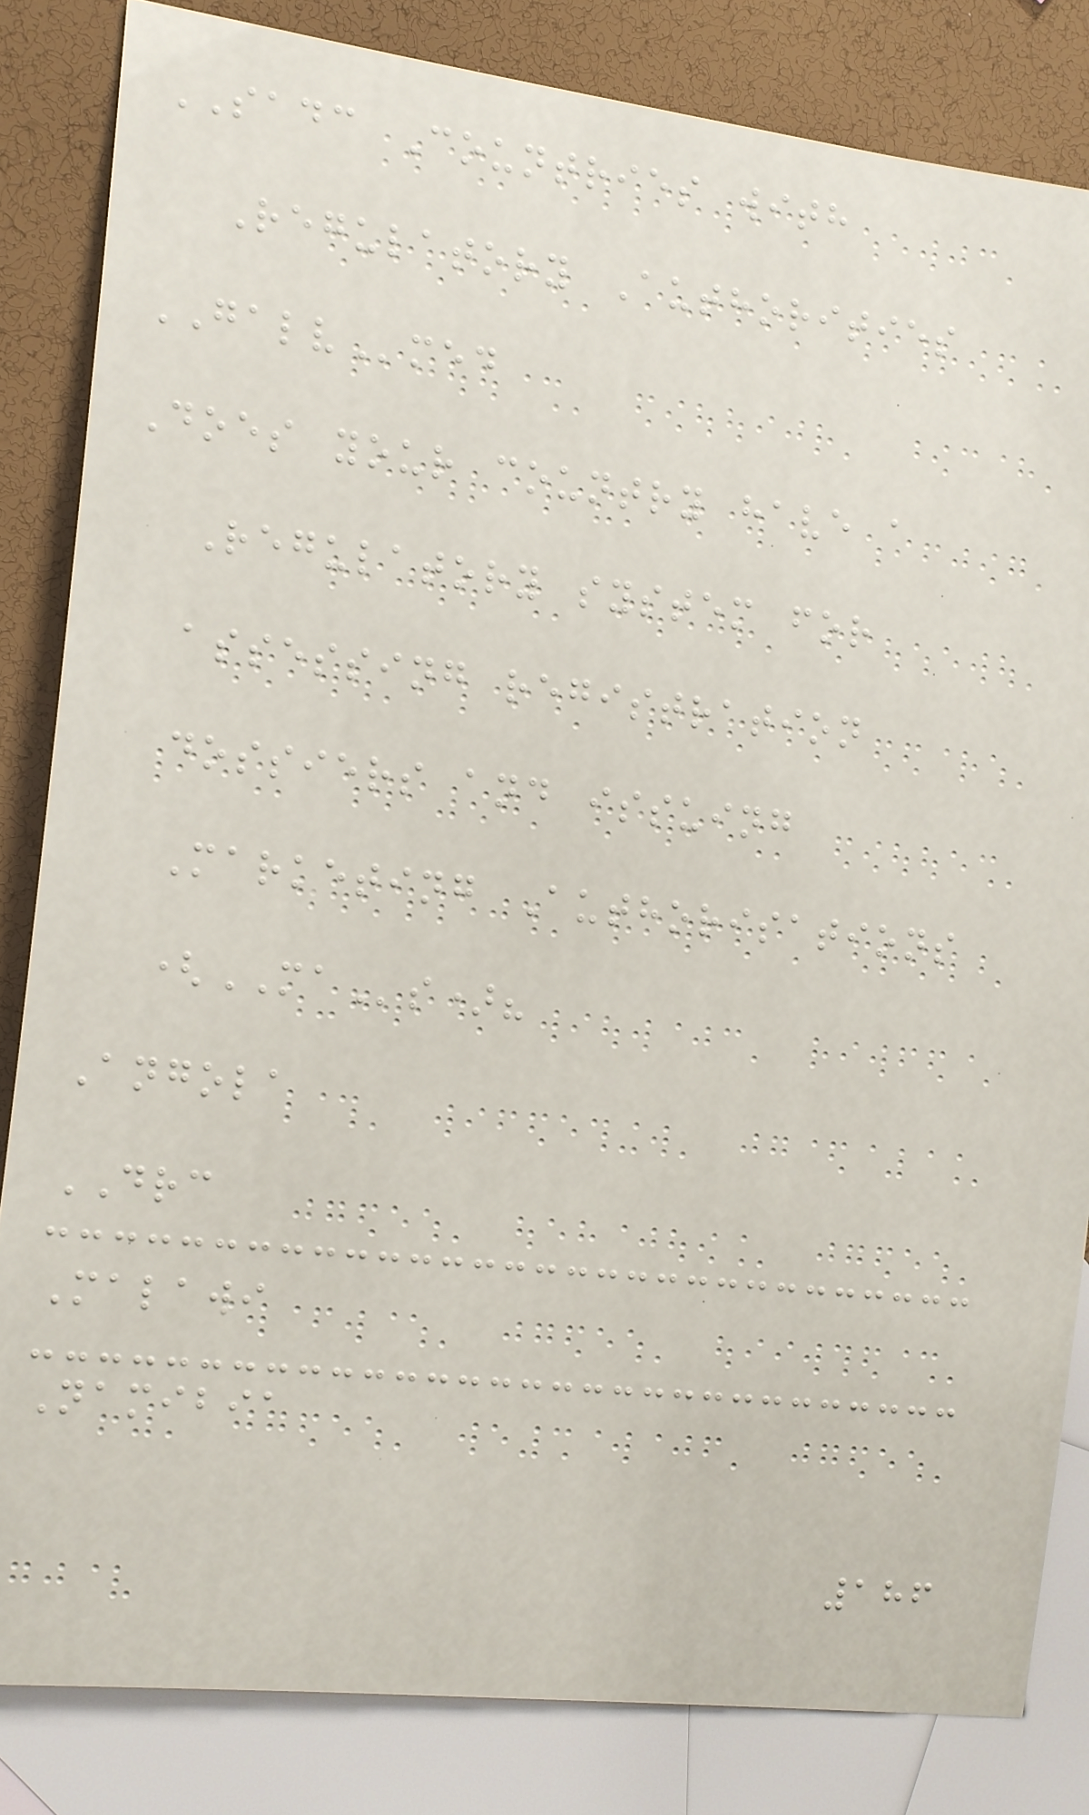SADC Countries with
Regulatory Authorities
GALVmed
Does your country have a
Regulatory system for
assessing registration
dossiers and issuing
Marketing Authorisations
(MAs)?
Angola
DRC
Malawi
Namibia
186
